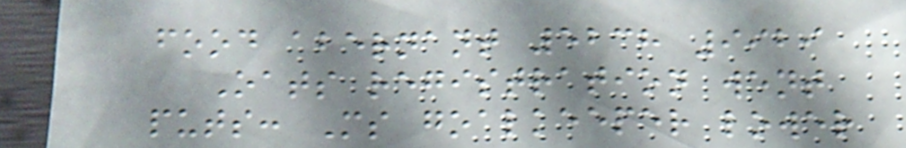food abernant 5238 9929
Oats registration went
puts: Ms goalkeeper lower
